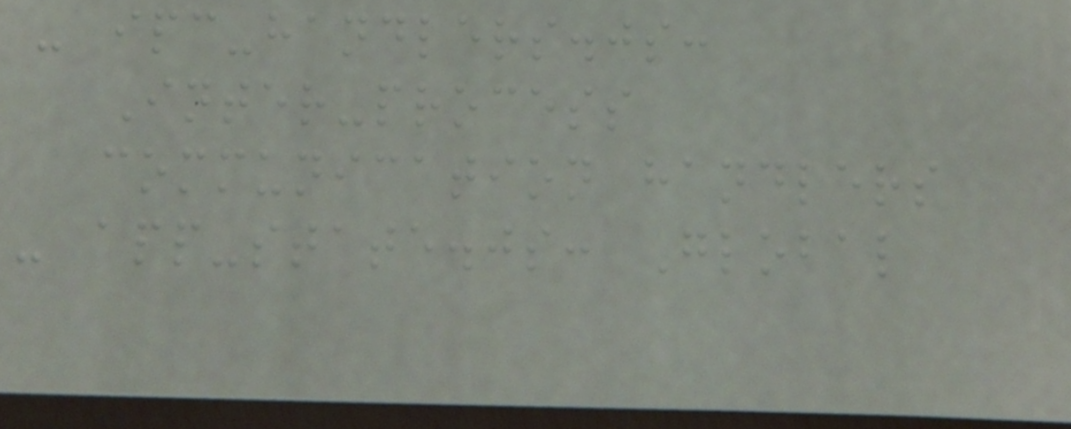- ipc-handlers.js:
Inter-process
communication handlers
- app-state.js: Global
